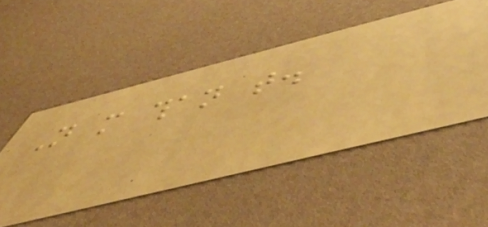Not more than that.
